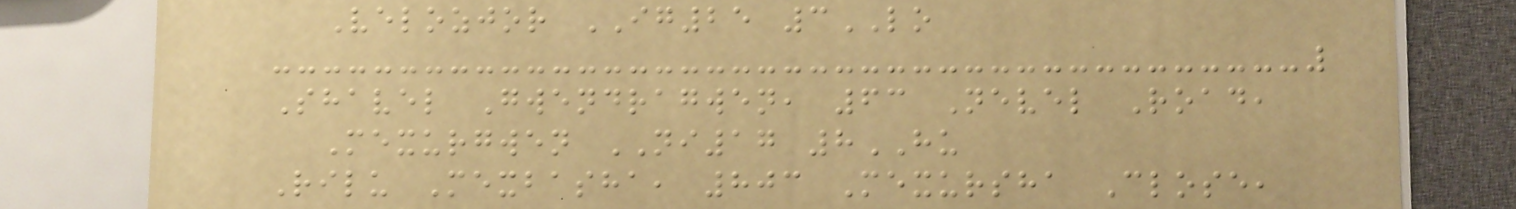Velozjor IG25 3LO
Shavel Gwendragwen, 63 Nevel Road,
Mexurgwen NI17 8HU
Rilu Mexbasha, 803 Mexursha Close,
